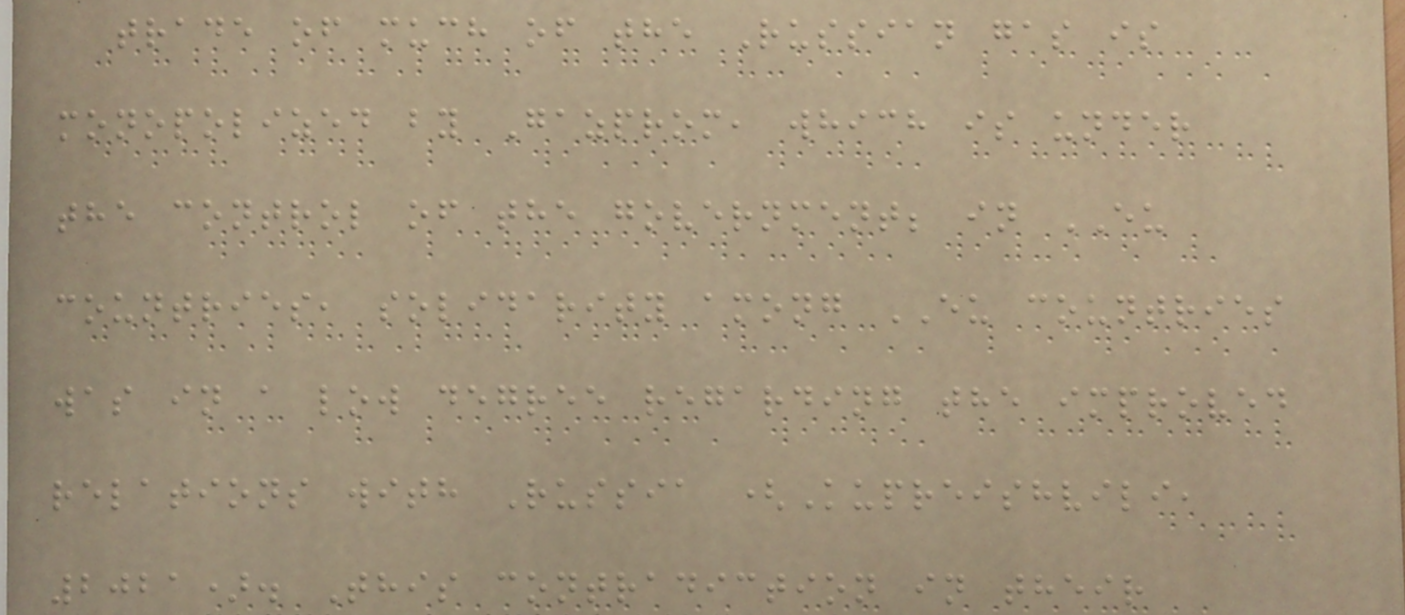trade of much of the Russian gas is
monopolized by Gazprom, which is under
the control of the government; in EU
countries, solidarity among EU countries
was in a low degree regarding the improved
relations with Russia (Kupreishvili,
2021). This contradiction in their
